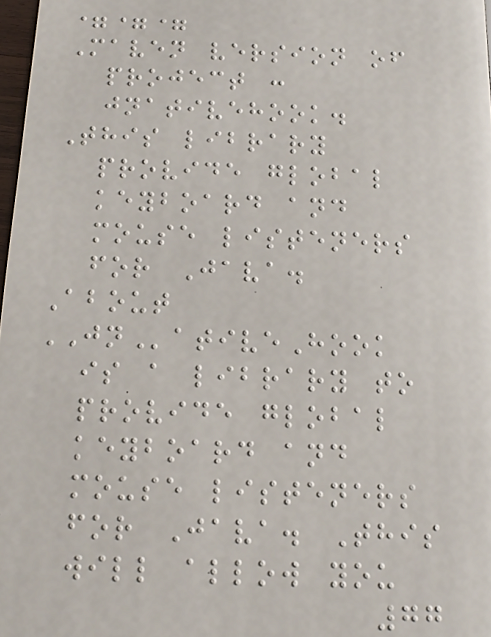===
Maven version of
project :
jnativehook.
This library
provide global
keyboard and
mouse listeners
for Java.
About
JNativeHook
is a library to
provide global
keyboard and
mouse listeners
for Java. This
will allow you
77
